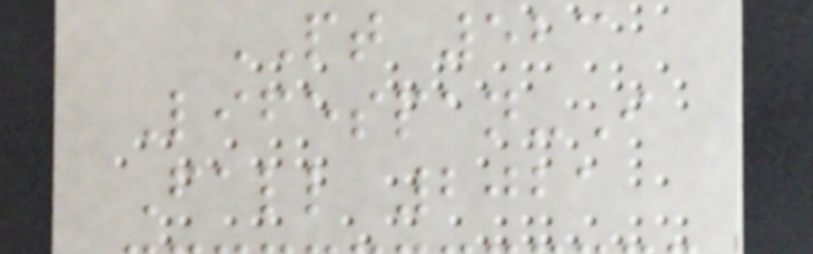PT 523
Lifespan-I
Fall 2021
